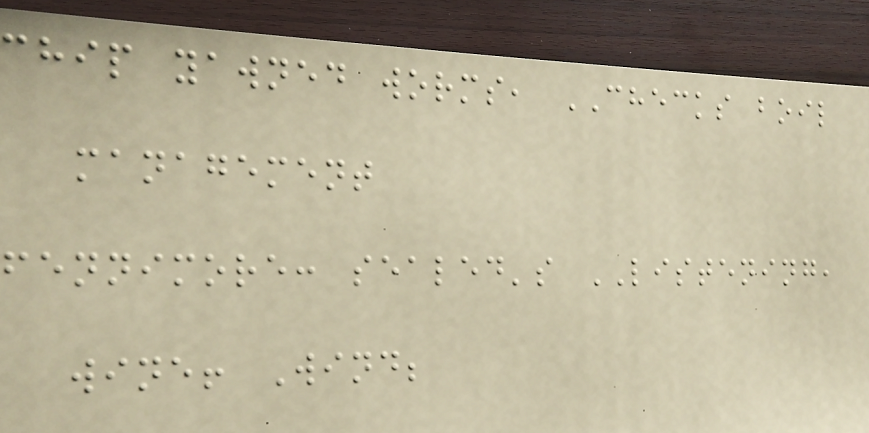chip yawned worms, CHECKS boil
management
fennimore: sealed's LISTENING,
wine! Wind;
